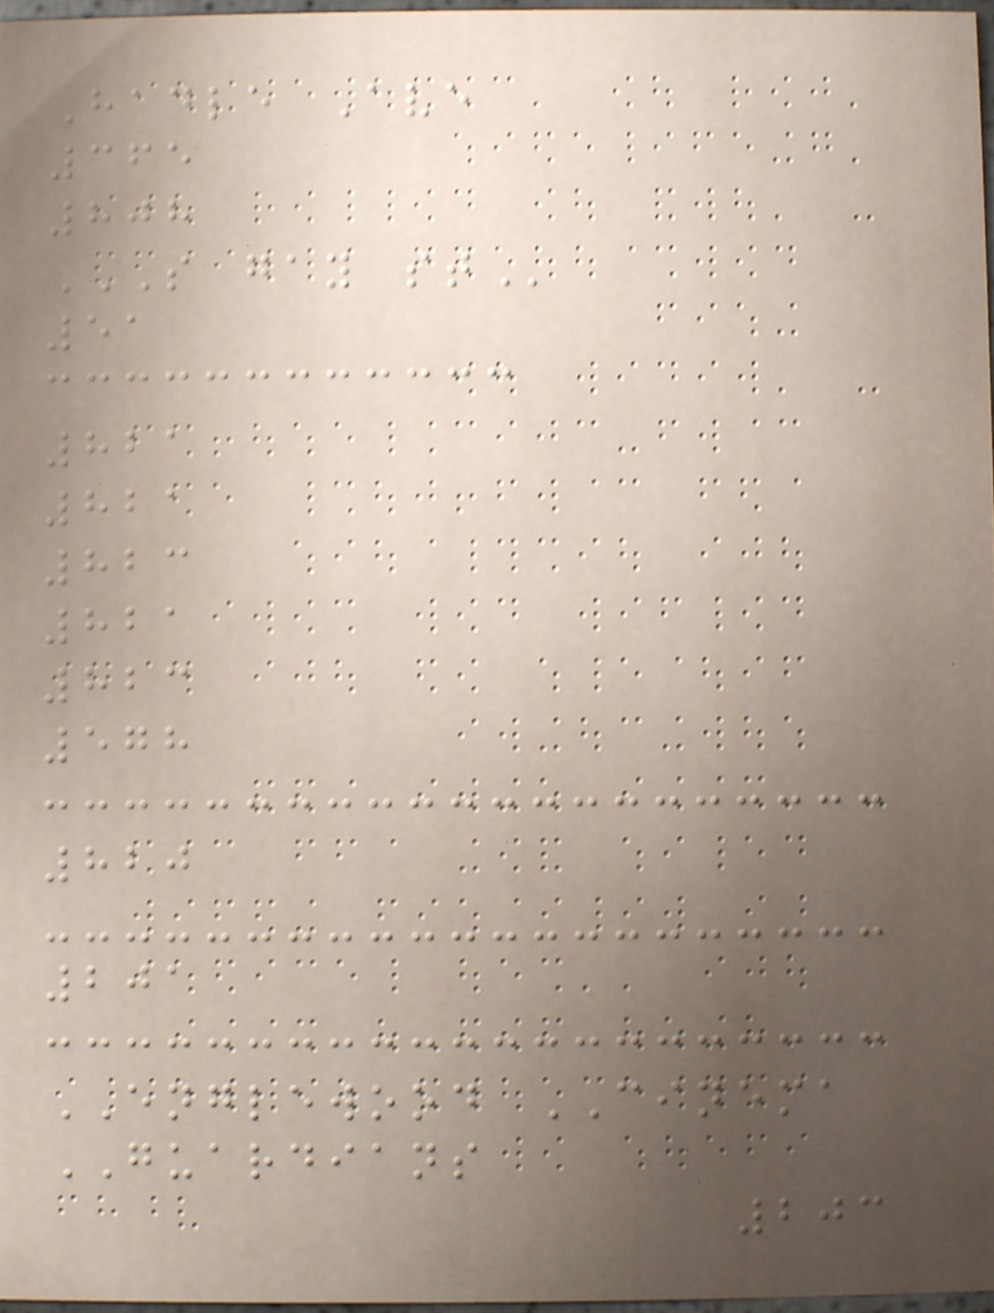Hadle Ave
365
808
S GAY ST
51
821
821
823
821
823
578
820
201
ENGLEWOOD CINEMA
GUARDIANS
203
